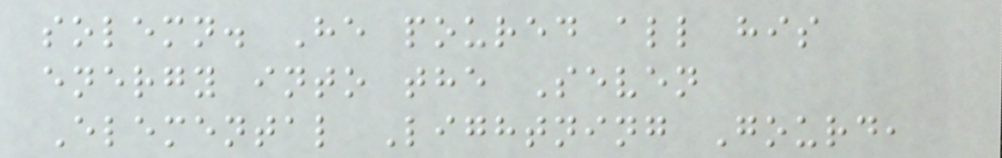solemn. He poured all his
energy into the Seven
Elemental Lightning Gourd,
